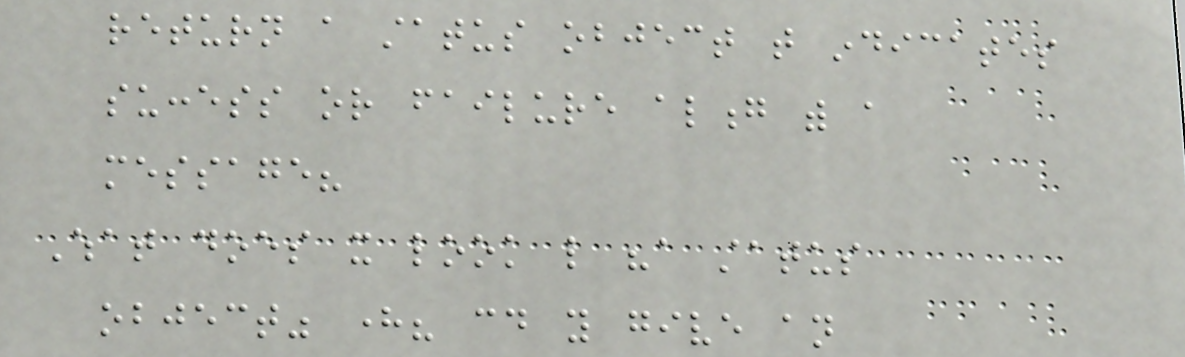return a status object that indicates
success or failure along with a
message?
What does it look like "a status
object" here? could you give an
